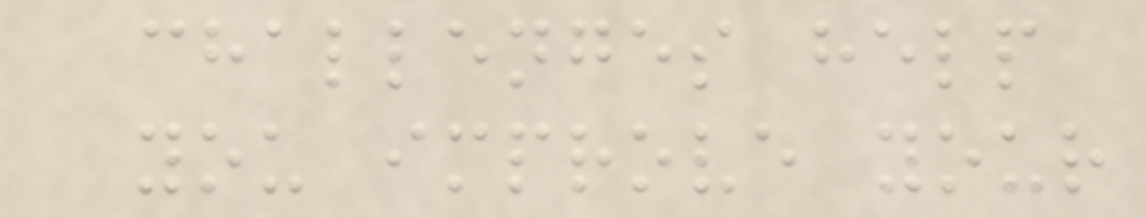challenges help
you improve your
